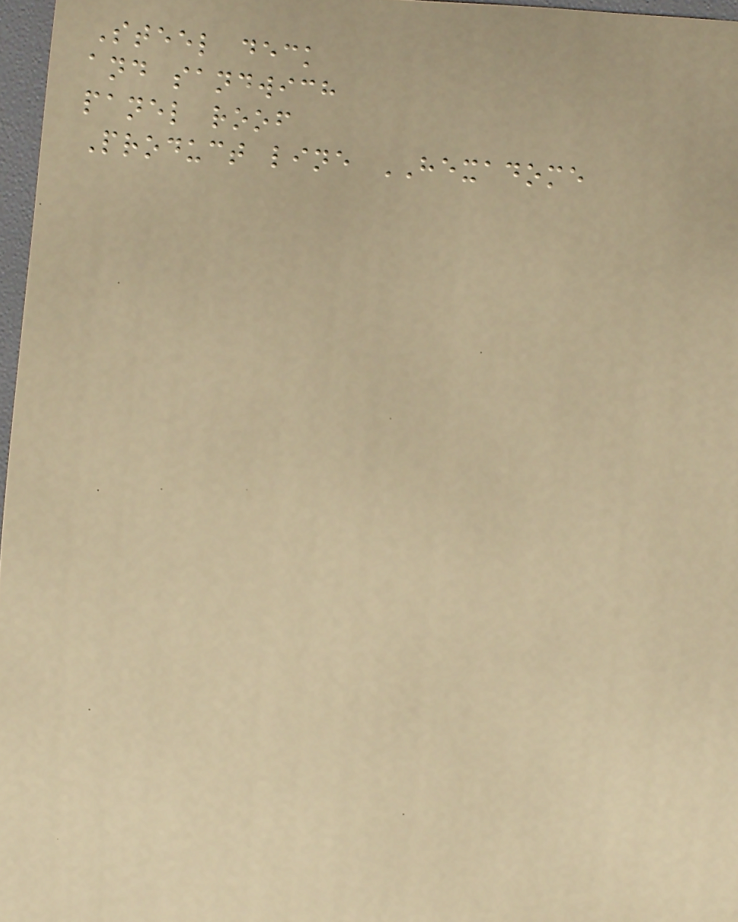Steel deck
and sandwich
panel roof
Product line HEXADOME
